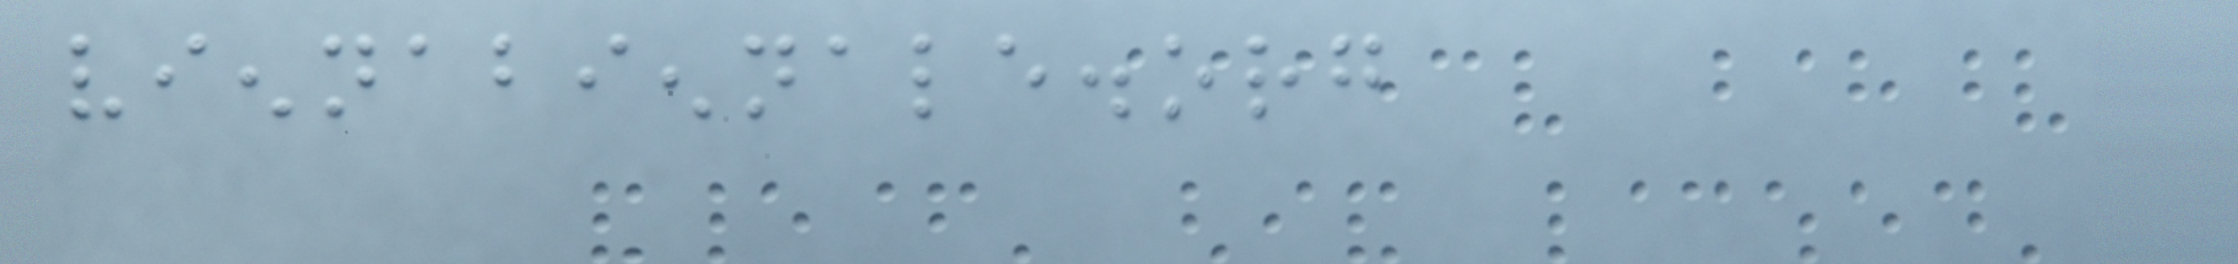viennabiennale.org
